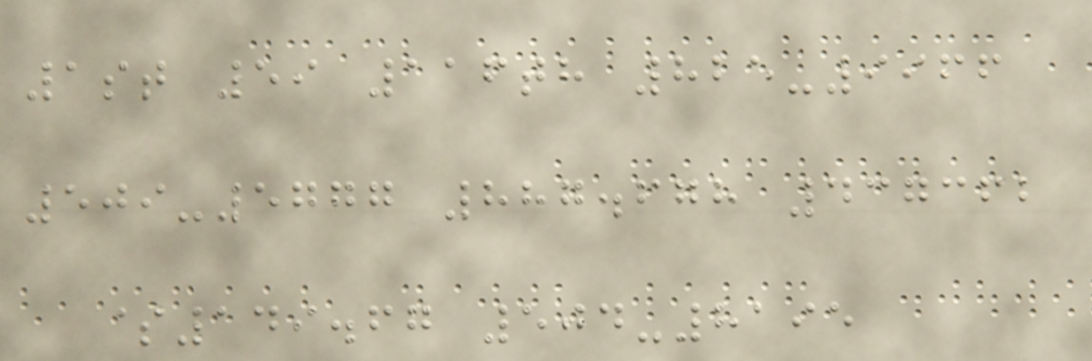1st 59 116th 825-9966
509-5777 887.678 437362
$149.67 504-8195
